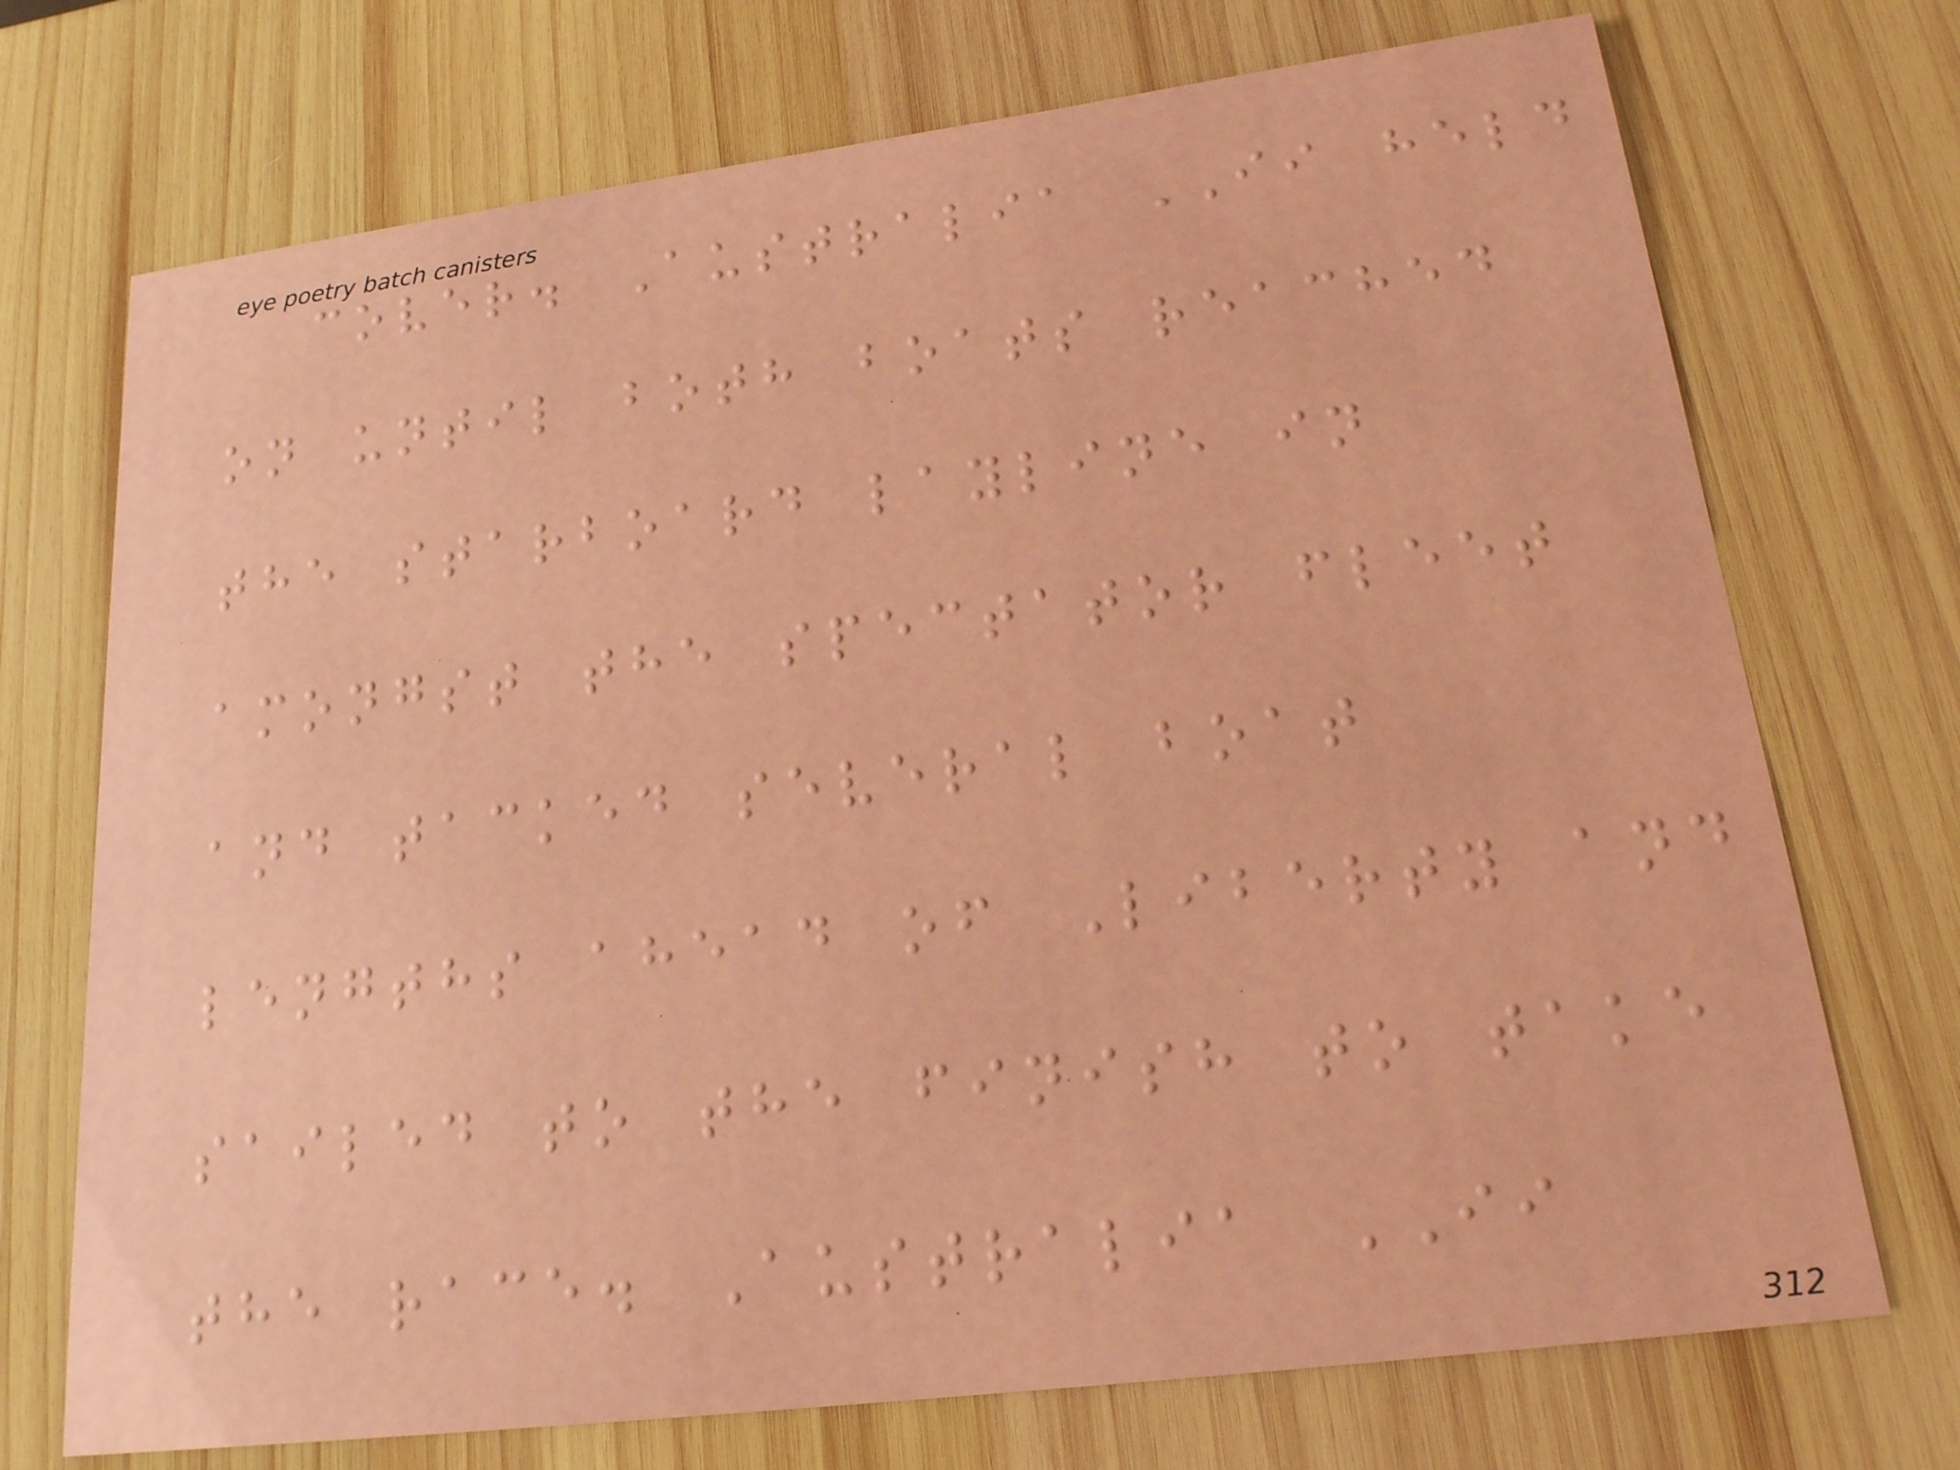cover. Australia II held
on until both boats reached
the starboard layline in
amongst the spectator fleet
and tacked several boat
lengths ahead of Liberty and
sailed to the finish to take
the race. Australia II
